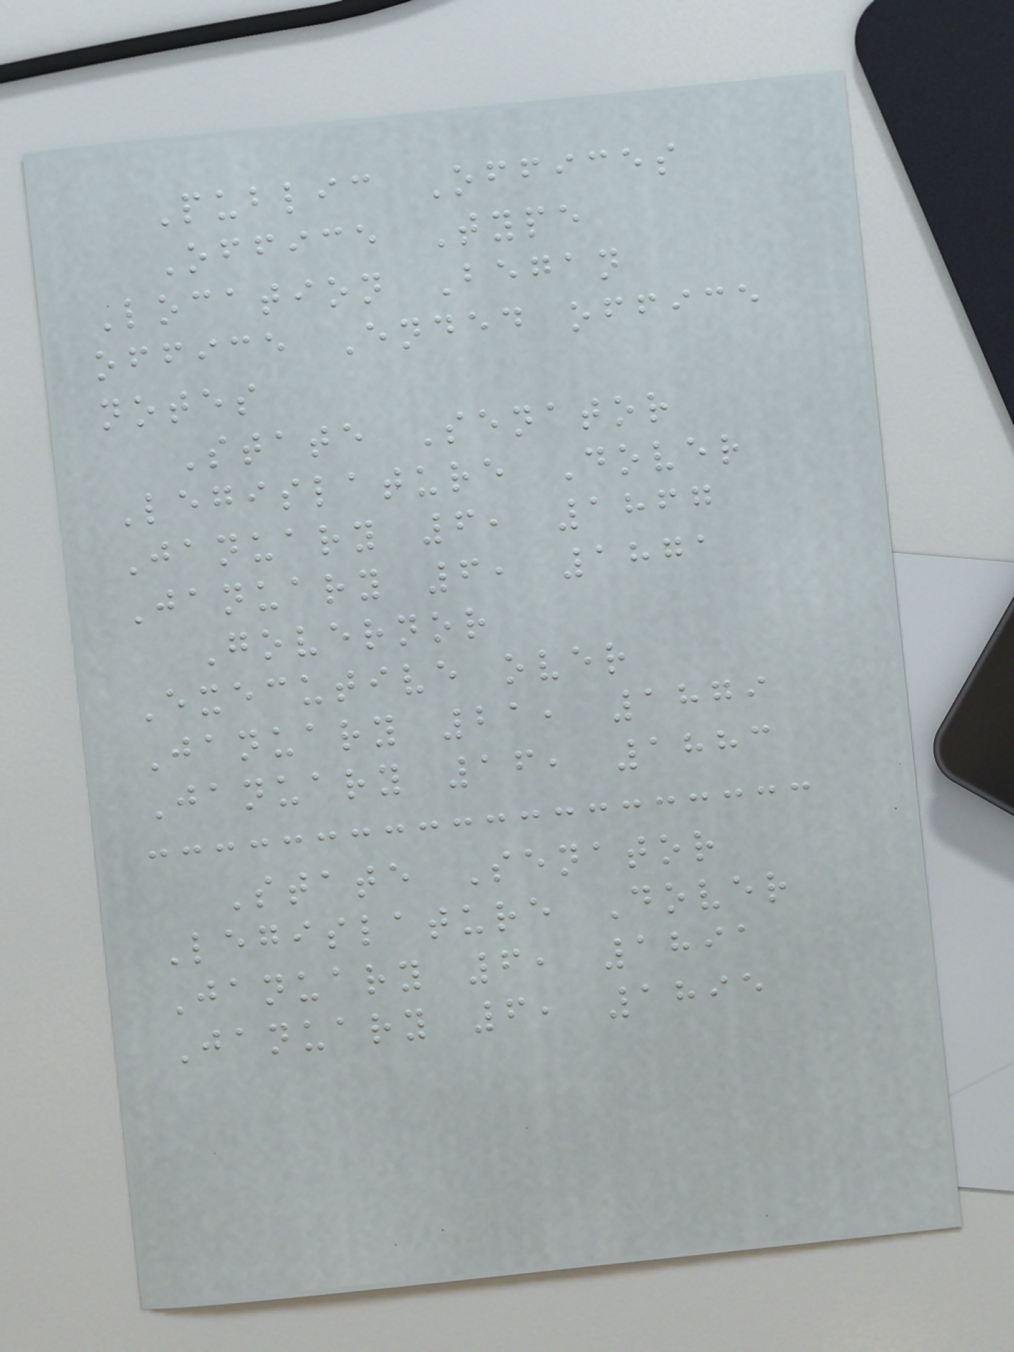Public Offices
Office Type
Location Began
office Ended office
notes
State Senator
Legislature Dover
January 6, 1867
January 6, 1871
Governor
Executive over
January 21, 1879
January 16, 1883
State Senator
Legislature Dover
January 6, 1891
January 6, 1895
